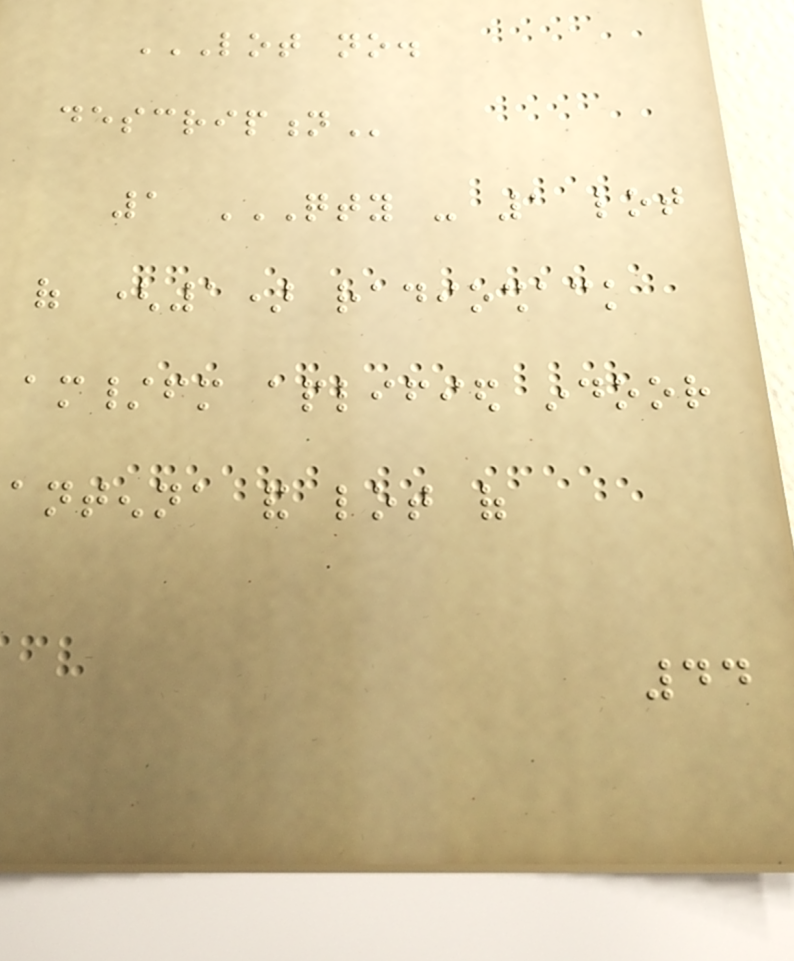LOT NO.
DESCRIPTION
1 QTY - 1 LOT
OF (1) RADIOSHACK
AM/FM APLIFIED INDOOR
ANTENNA AND LOT OF
44
